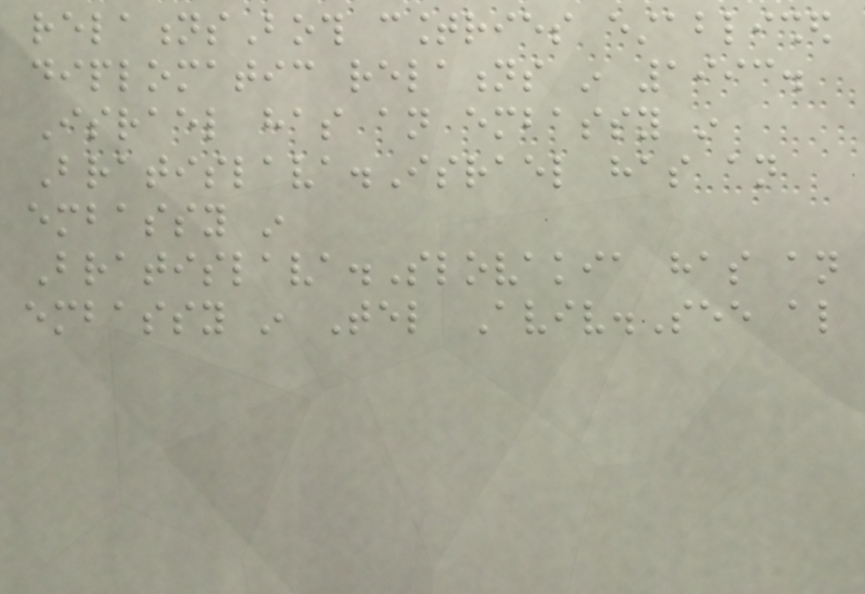relationsBoth countries established
diplomatic relations in 1993.
Israel has an embassy in
Bratislava.Israel has an
embassy in
Bratislava.Slovakia has an
embassy in Tel Aviv.See also
